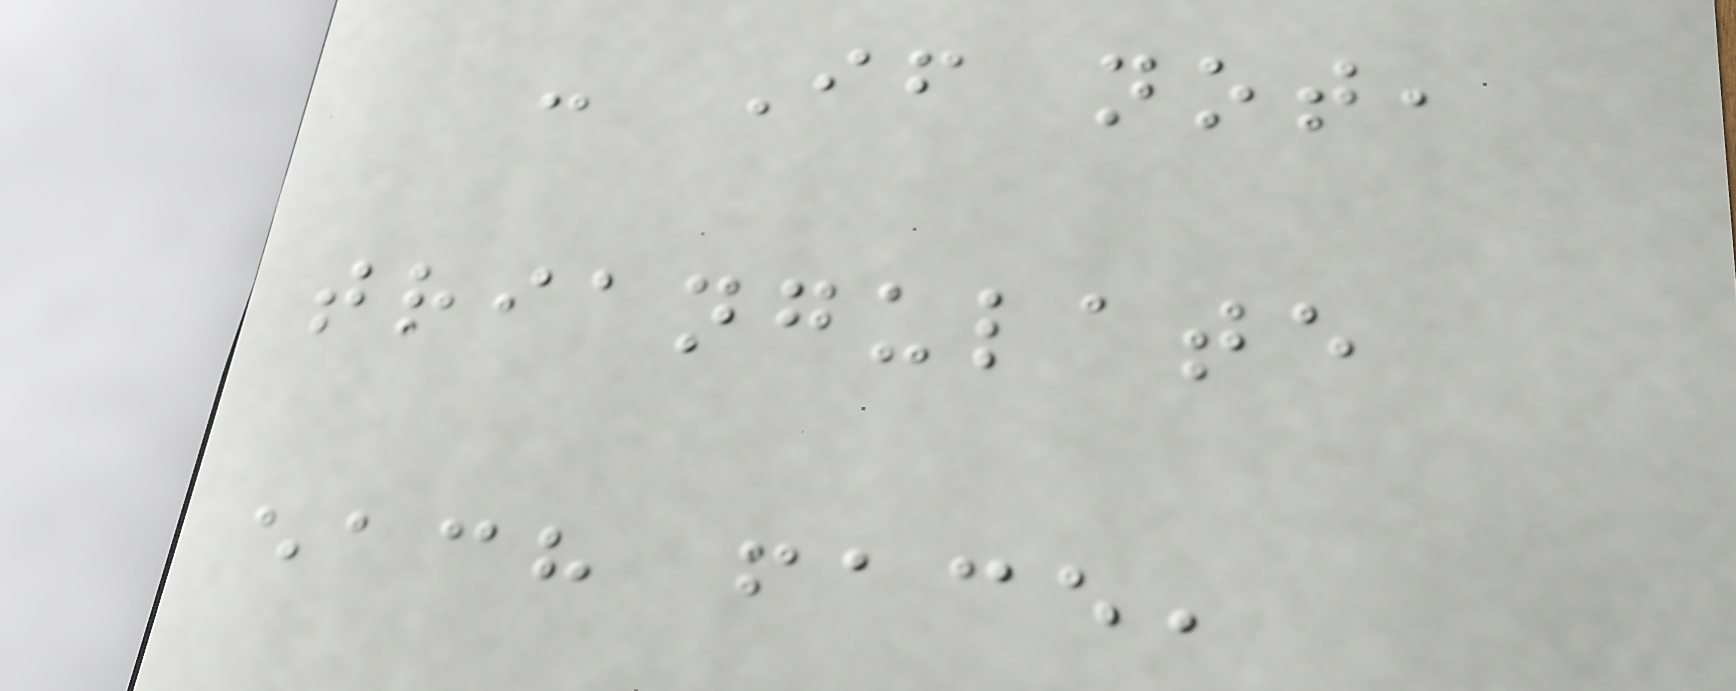- If not,
triangulate
each face,
